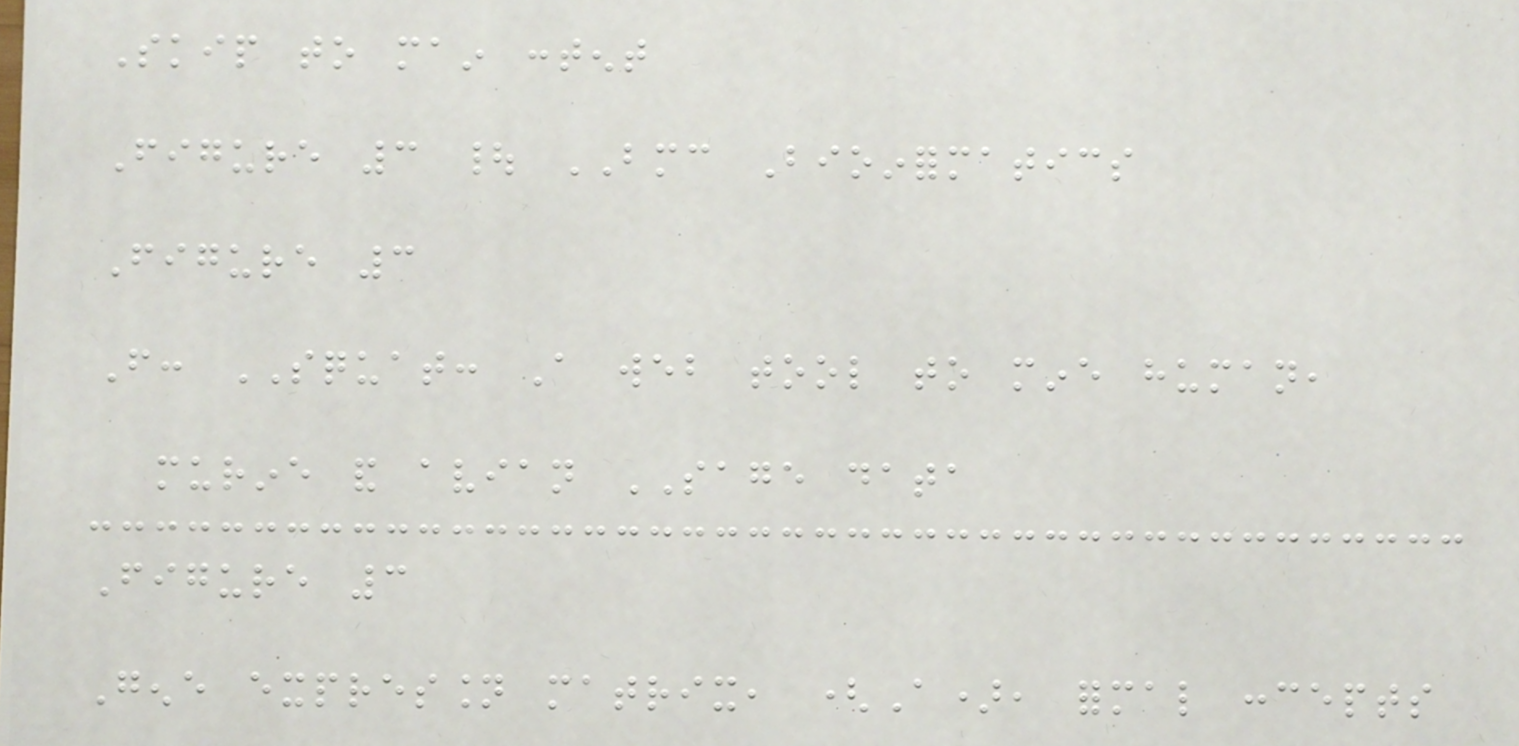Skip to main content
Figure 3 | BMC Bioinformatics
Figure 3
From: SQUAT: A web tool to mine human,
murine and avian SAGE data
Figure 3
Gene expression matrix, (A), formal concepts
